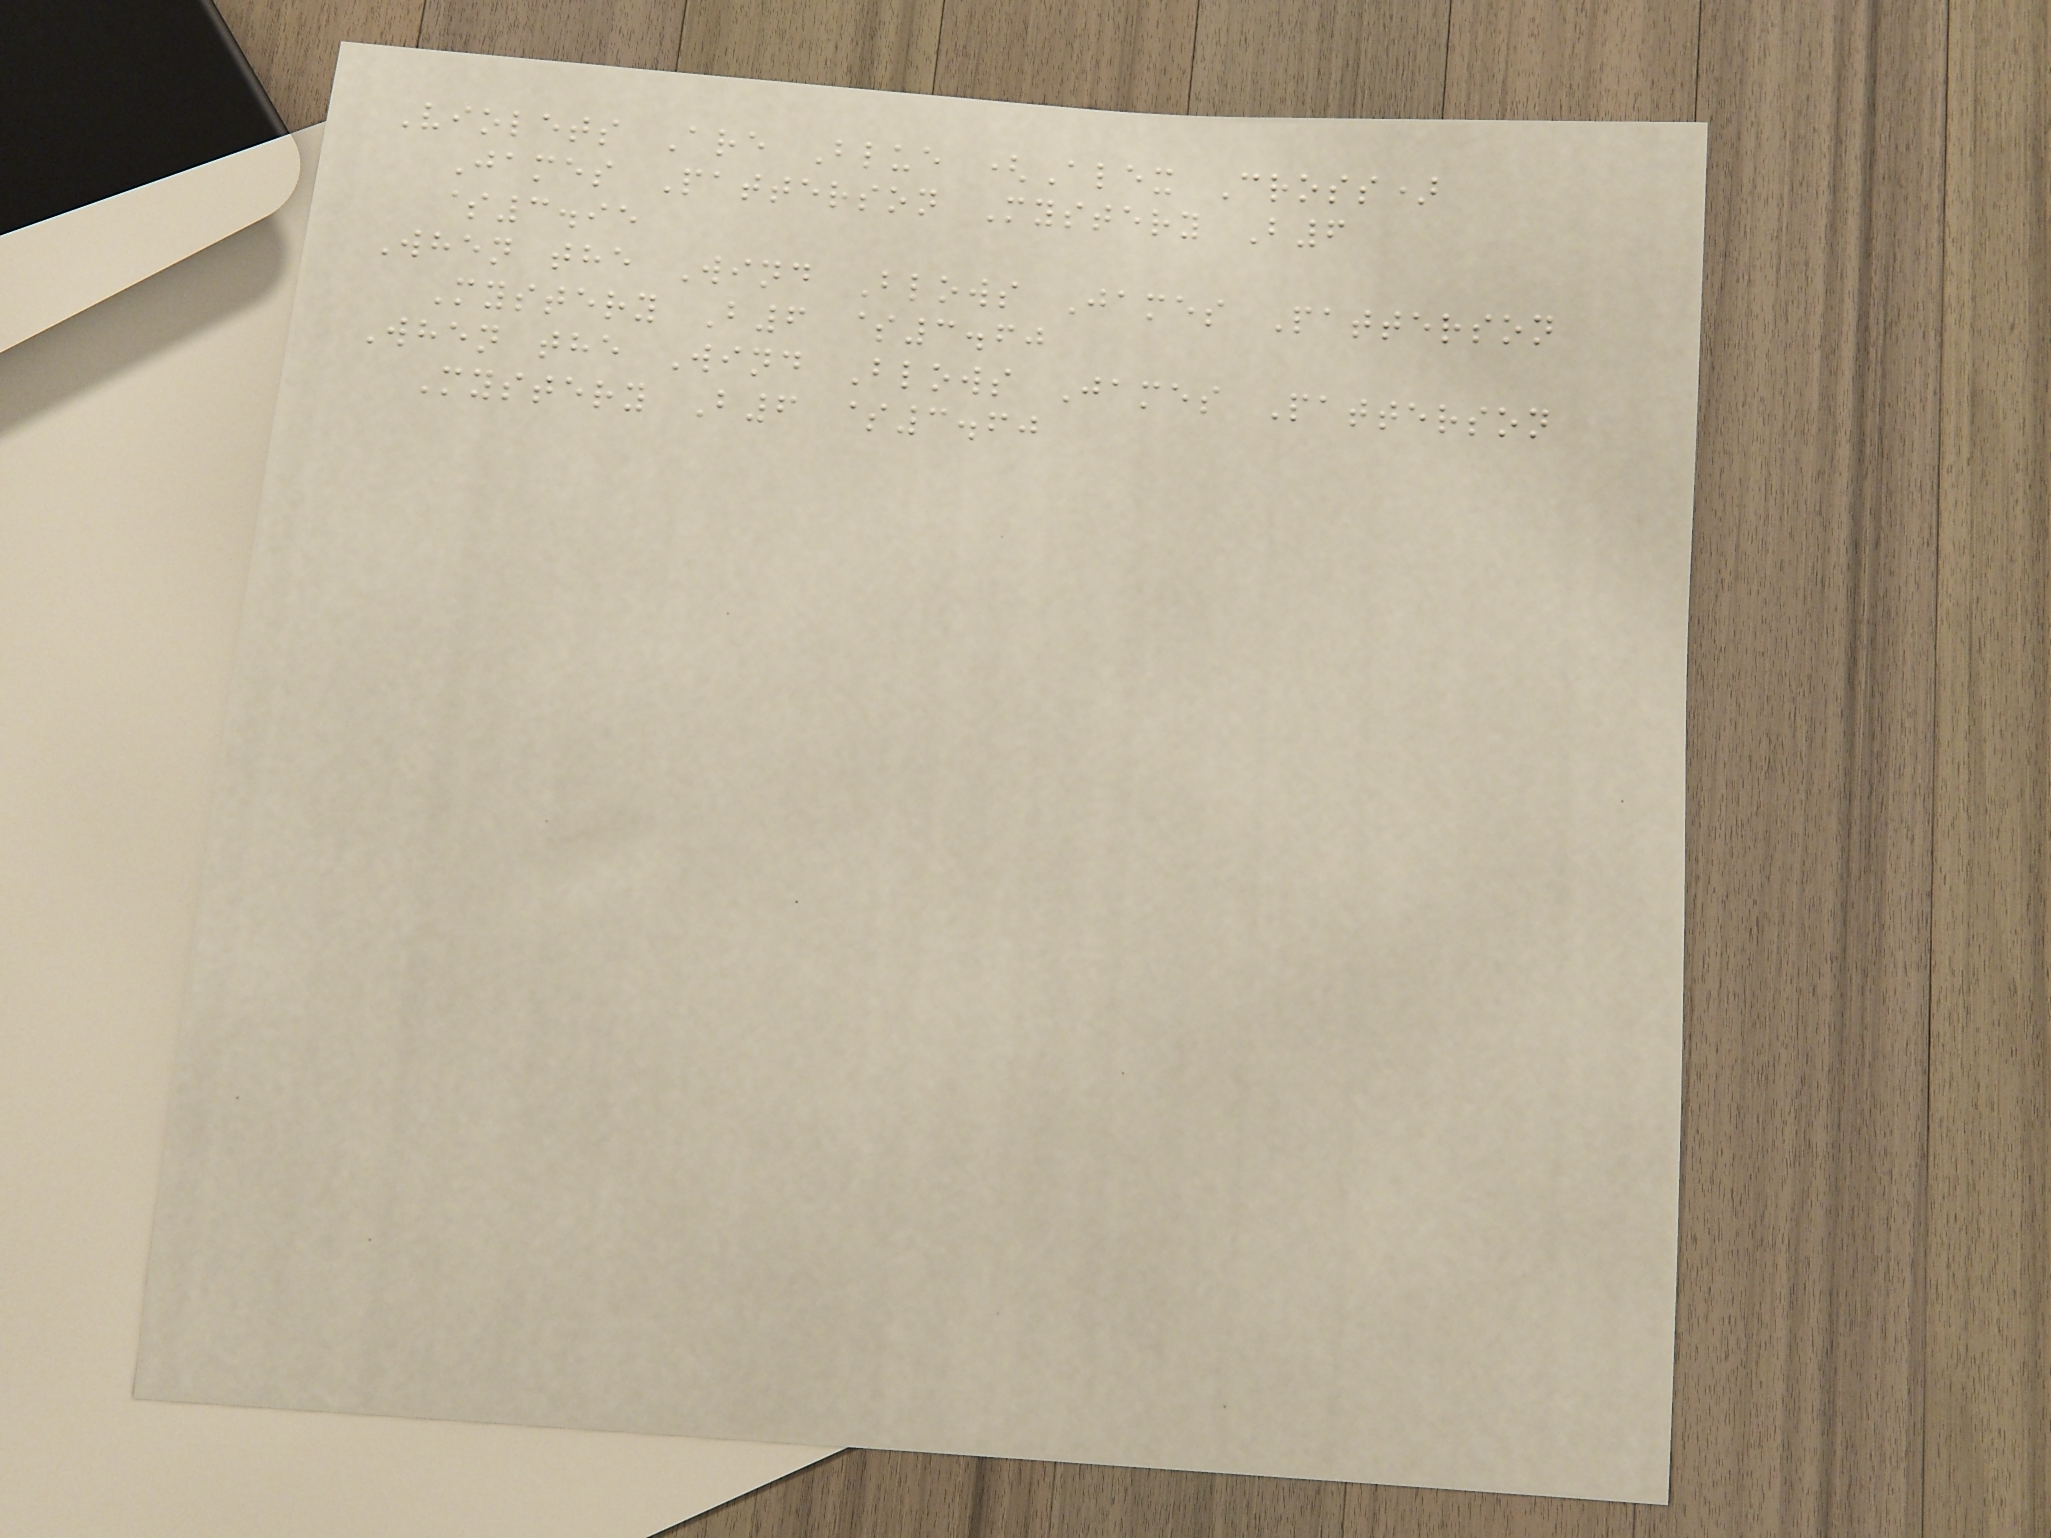Violets Are Blue (Alex Cross)
James Patterson Mystery B6
$3.95
When the Wind Blows James Patterson
Mystery B6 $3.60
When the Wind Blows James Patterson
Mystery B6 $3.60
